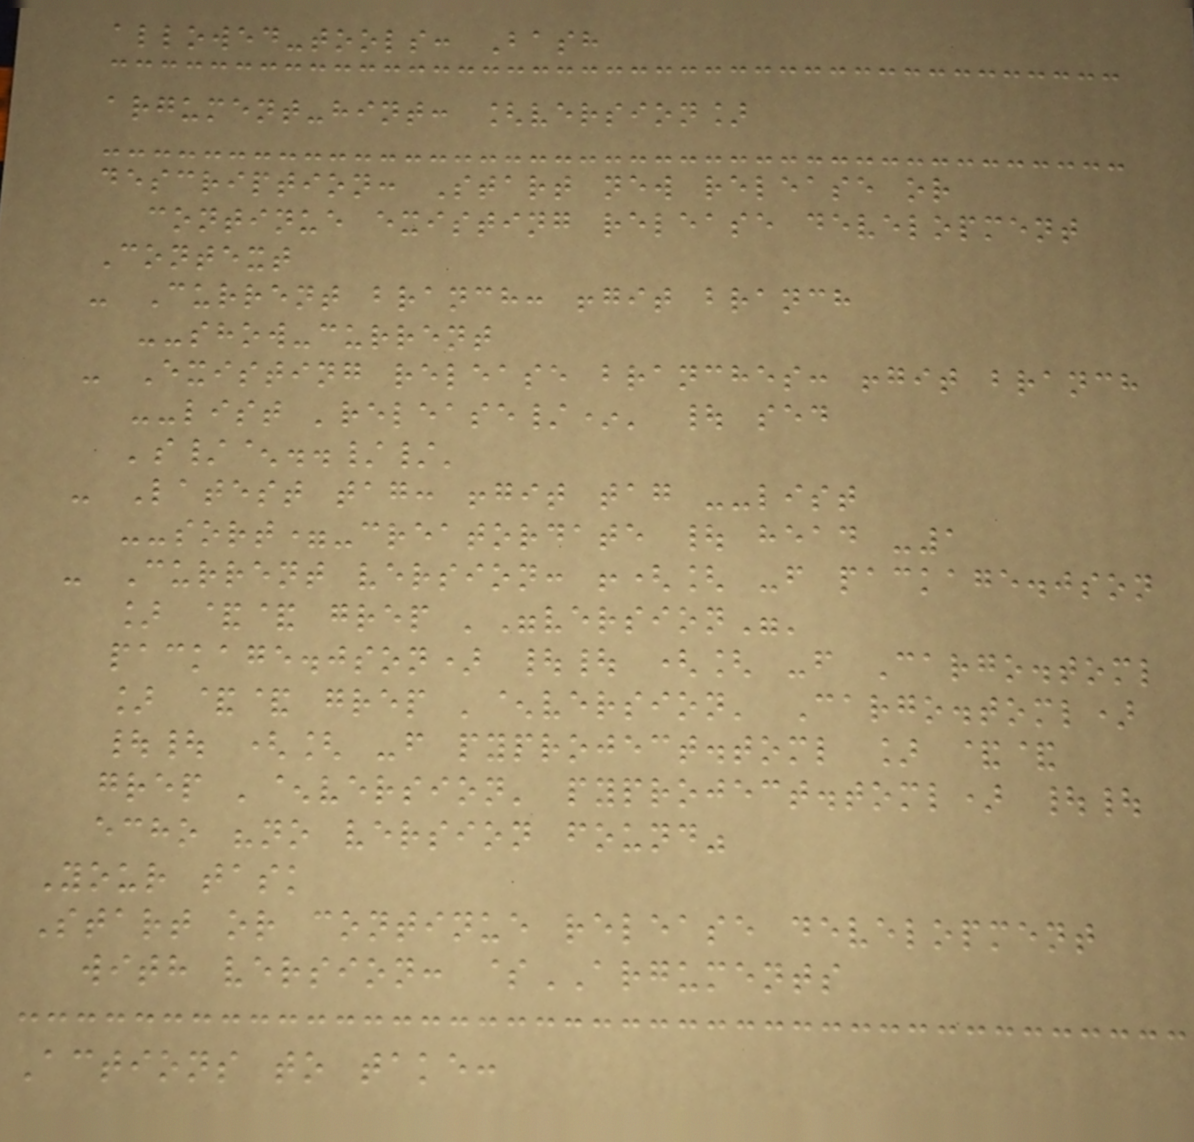allowed-tools: Bash
argument-hint: [version]
description: Start new release or
continue existing release development
Context
- Current branch: !git branch
--show-current
- Existing release branches: !git branch
--list 'release/*' | sed
's/^..//'
- Latest tag: !git tag --list
--sort=-creatordate | head -1
- Current version: !([ -f package.json
] && grep '"version"'
package.json) || ([ -f Cargo.toml
] && grep '^version' Cargo.toml)
|| ([ -f pyproject.toml ] &&
grep '^version' pyproject.toml) ||
echo "no version found"
Your task
Start or continue release development
with version: $ARGUMENTS
Actions to take:
